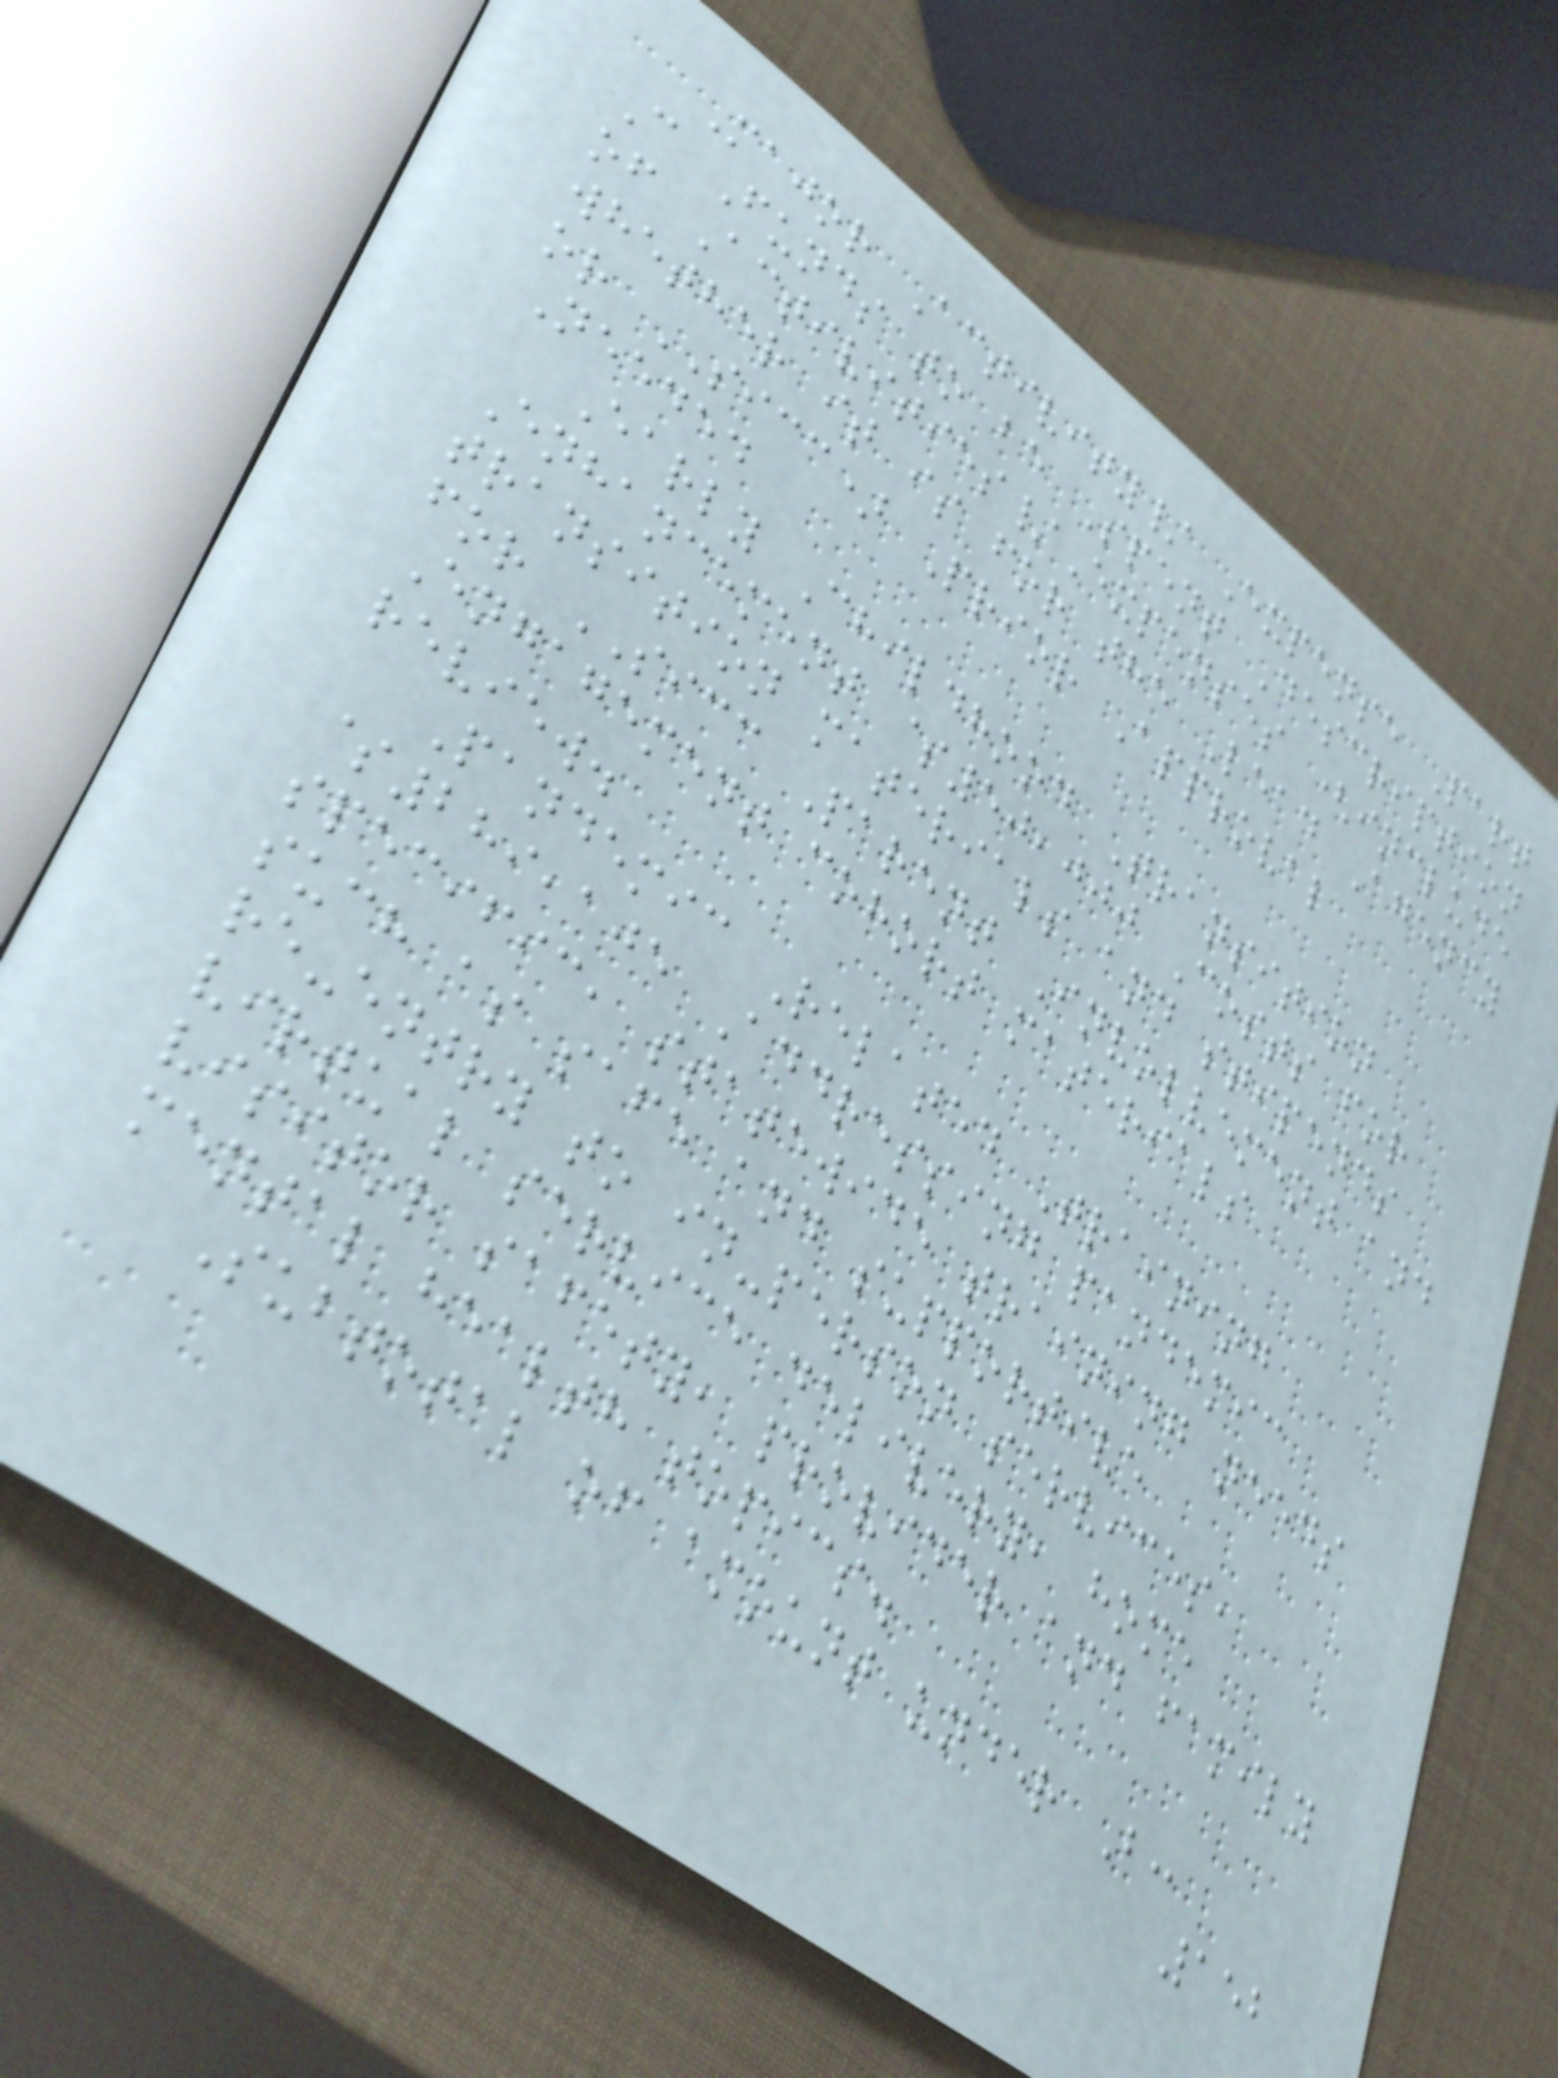Major Activity/ Expense Part
C Funds to be Spent Description
of Activities/Expenses (include
whether it is for the Lead Agency
or SICC) Prior Approval
Needed
Early Childhood Transition
Enhancement $50,000 Costs for
transition materials and stipends
for SICC Parent Involvement and
Engagement cohort materials
review.
Pandemic Related Training
$289,105 Addressing pandemic
specific, statewide training needs
such as safe and supportive
re-entry to in-person services,
virtual service delivery, home
visitor safety, provider and family
mental health topics.
Subtotal of amount under B:
152
